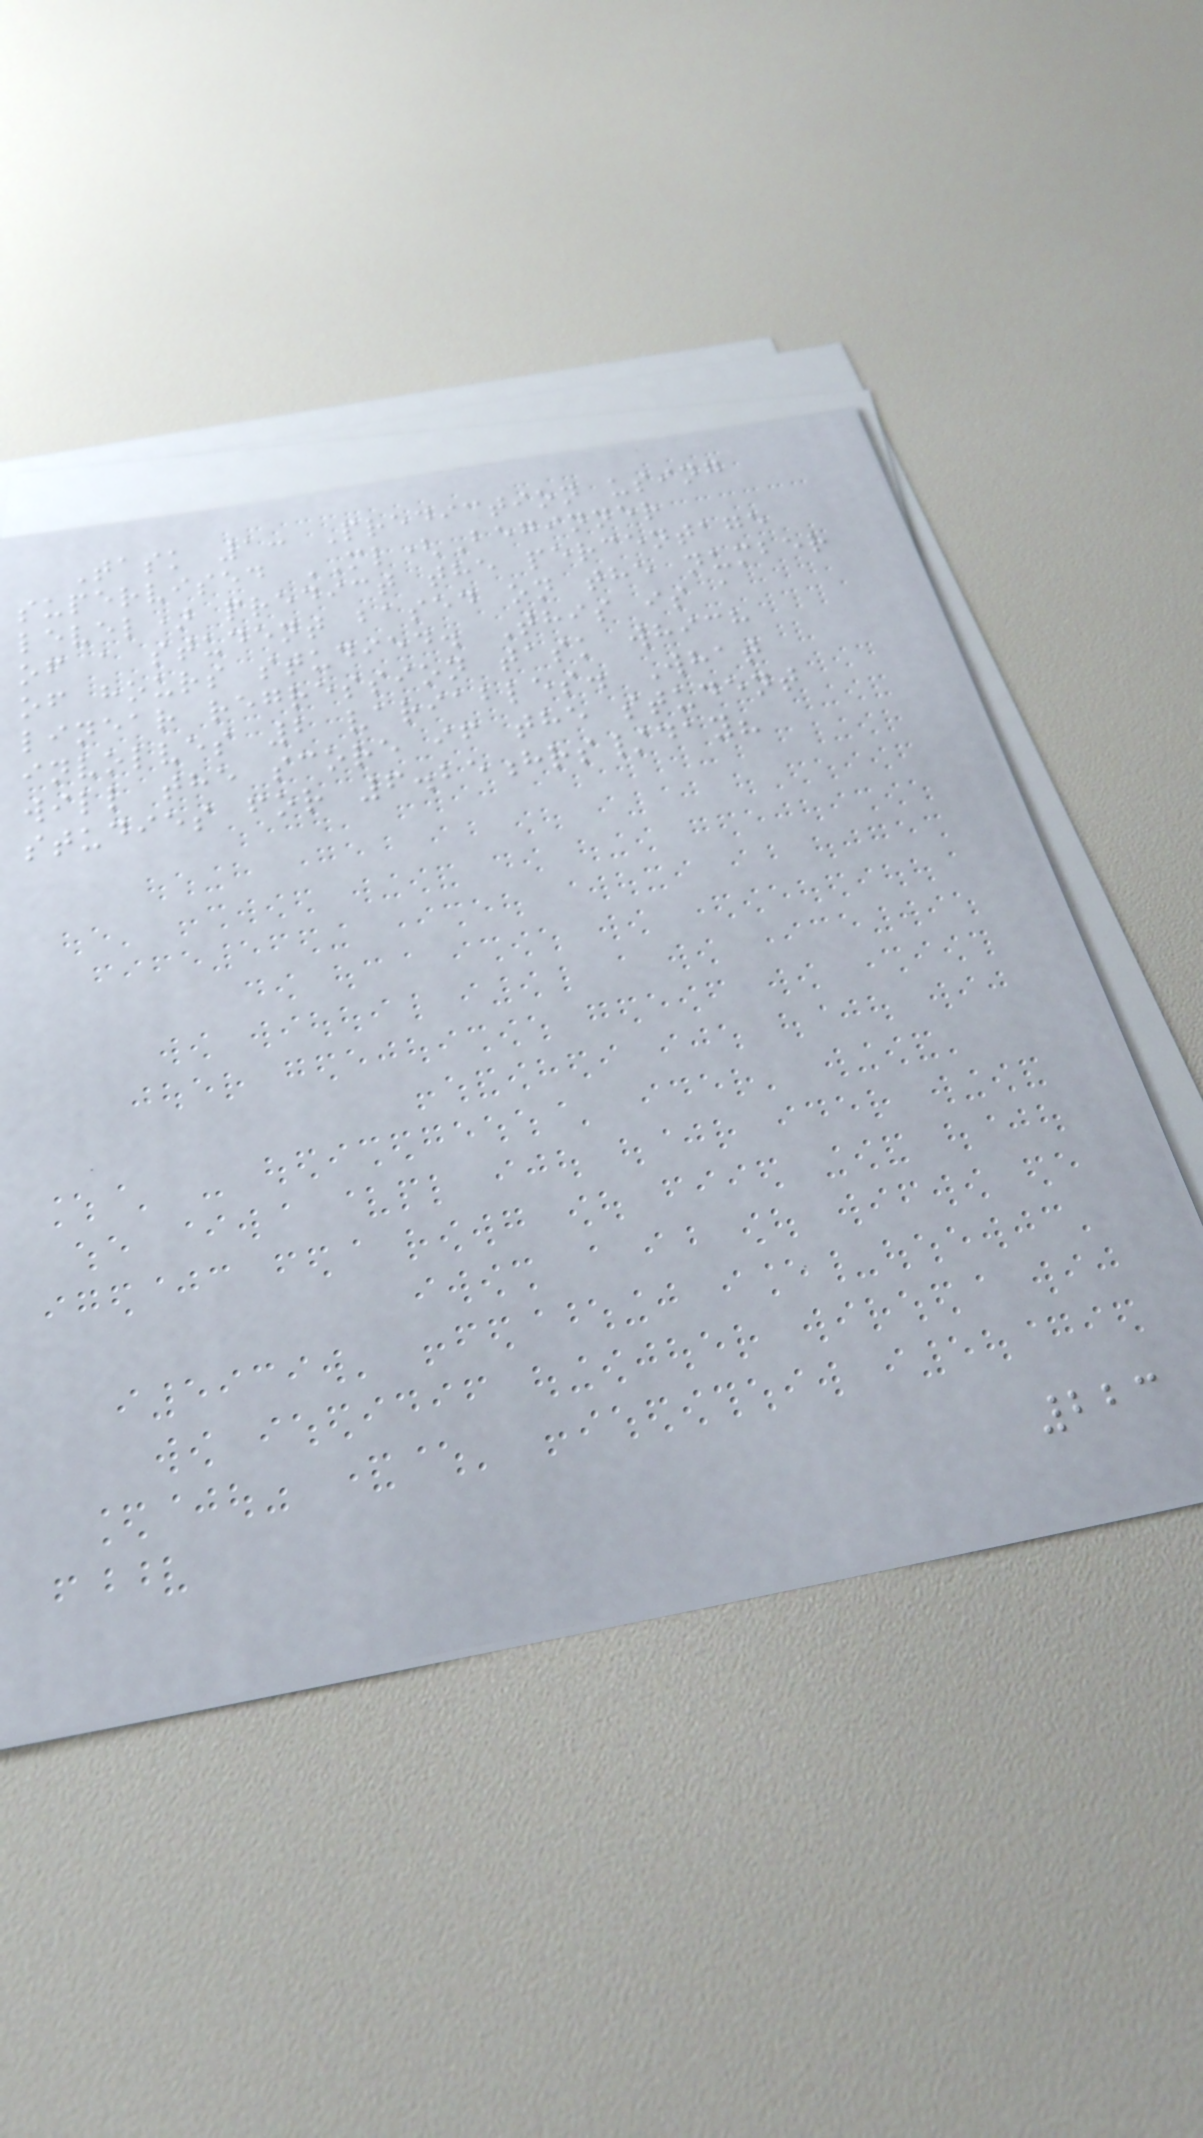Task 1: Prediction using
supervised ML(Beginner
level) predict the percentage
of a student based on the number
of hours studied. This is a
linear regression task which
involves 2 variables. What
will the score if the student
studies for 6.25hrs/day?
223
